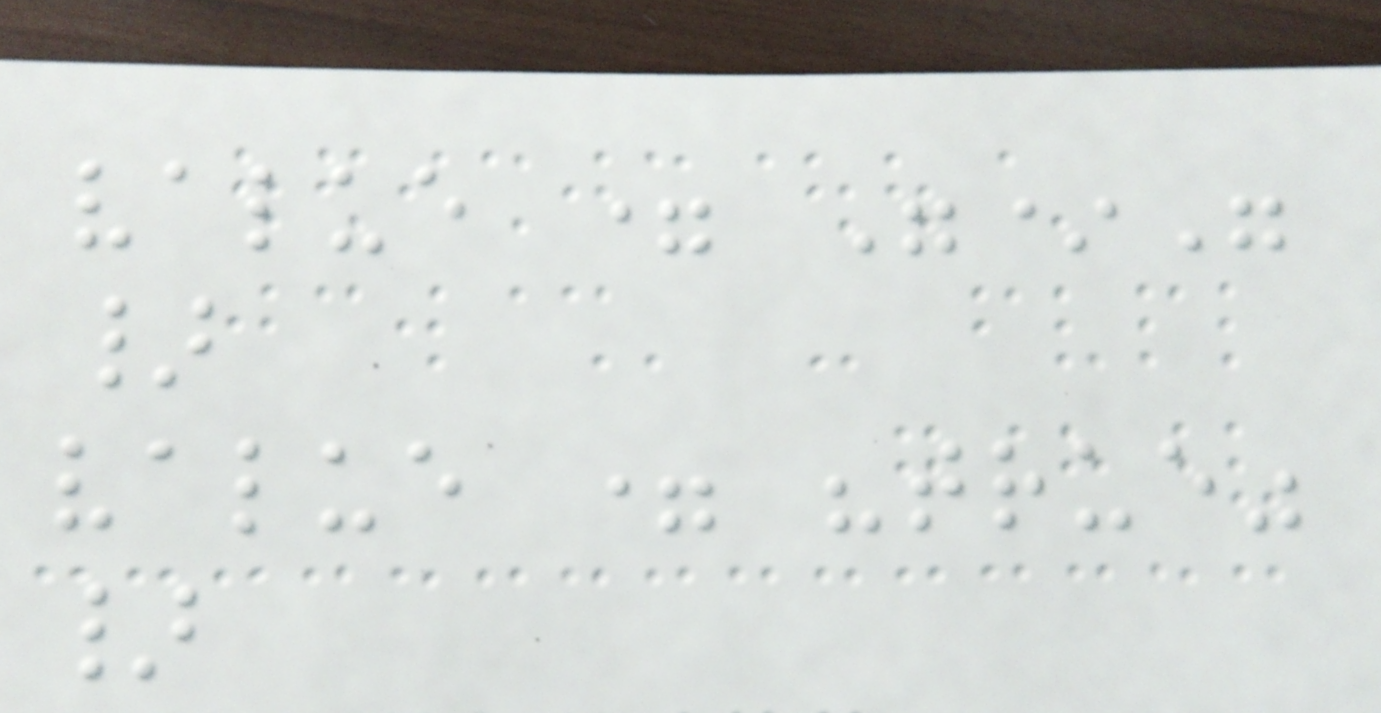value = "*"
}
value = "true"
}
